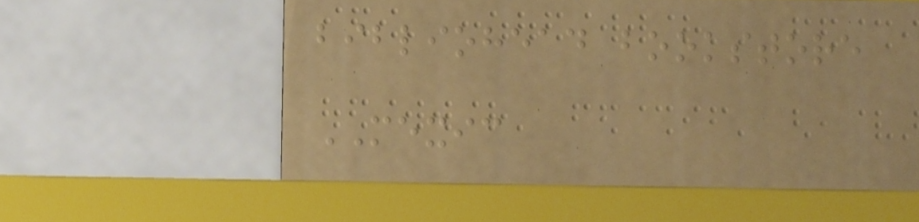bibliohead bookstore
MEXIC
